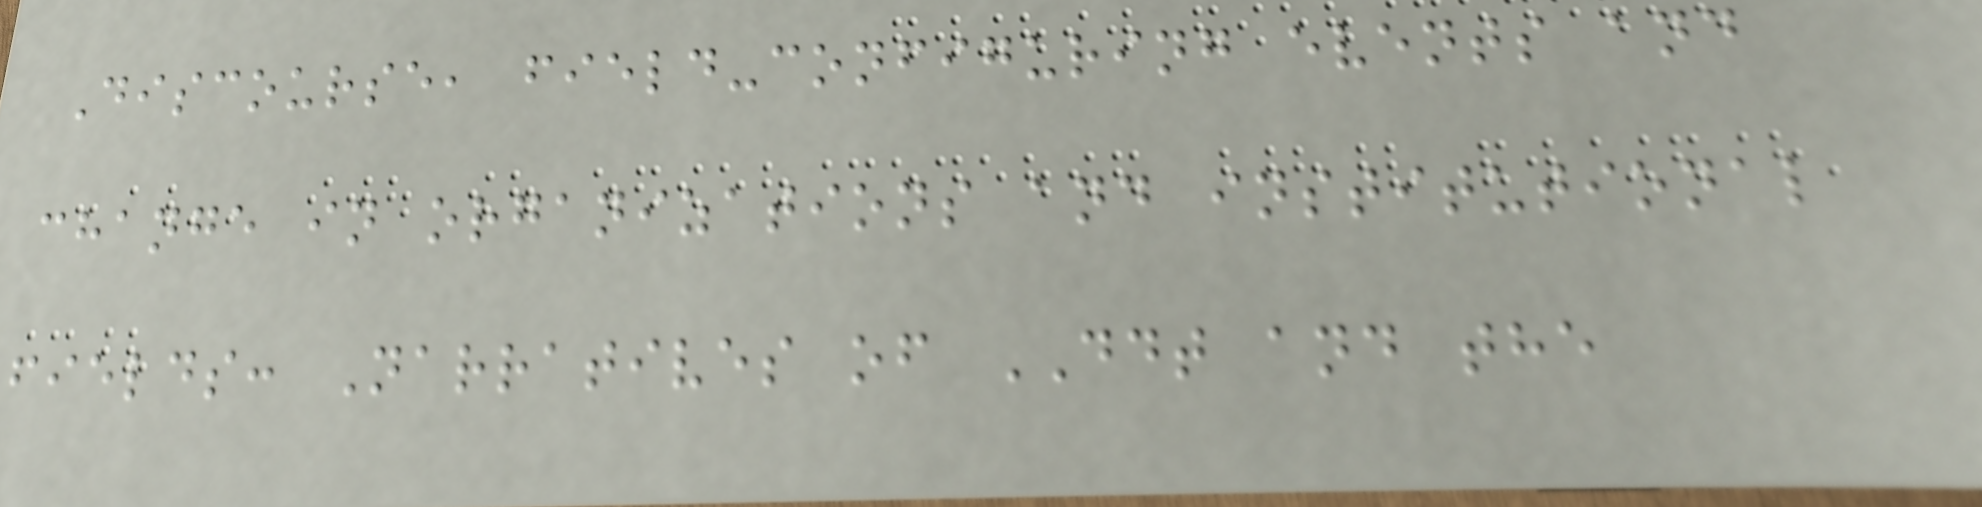Discourse, field-configuring events and
change in organizations and institutional
fields: Narratives of DDT and the
